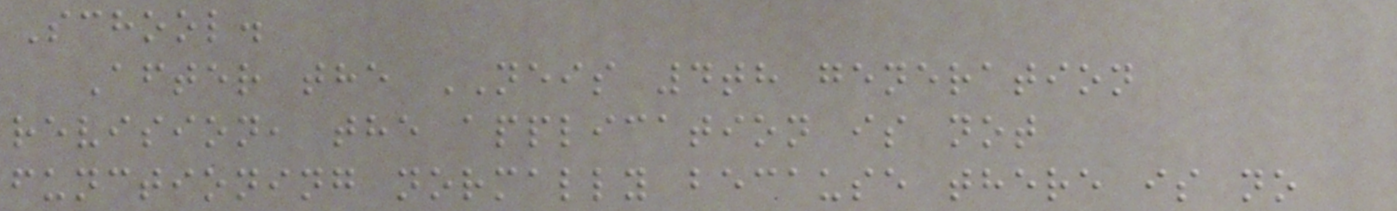School.
After the NEIS 4th generation
revision, the application is not
functioning normally because there is no
